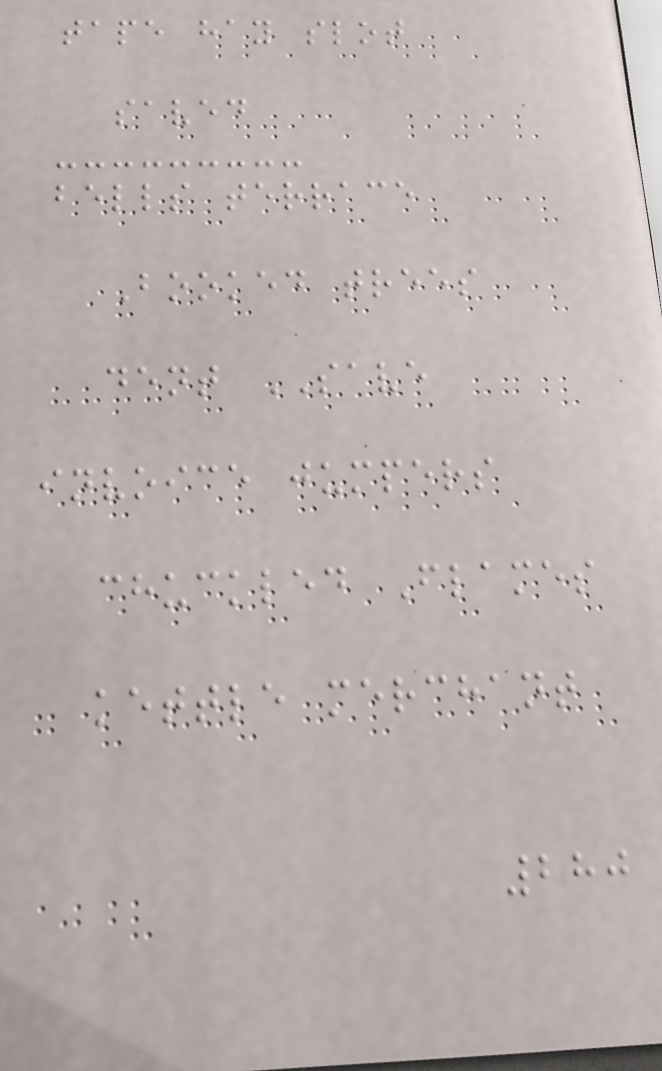tape hay slot
saved
bells terrace
Booked trees
dent SAVE
invoice jumpers
chuckled Flames
kettle merchant
280
